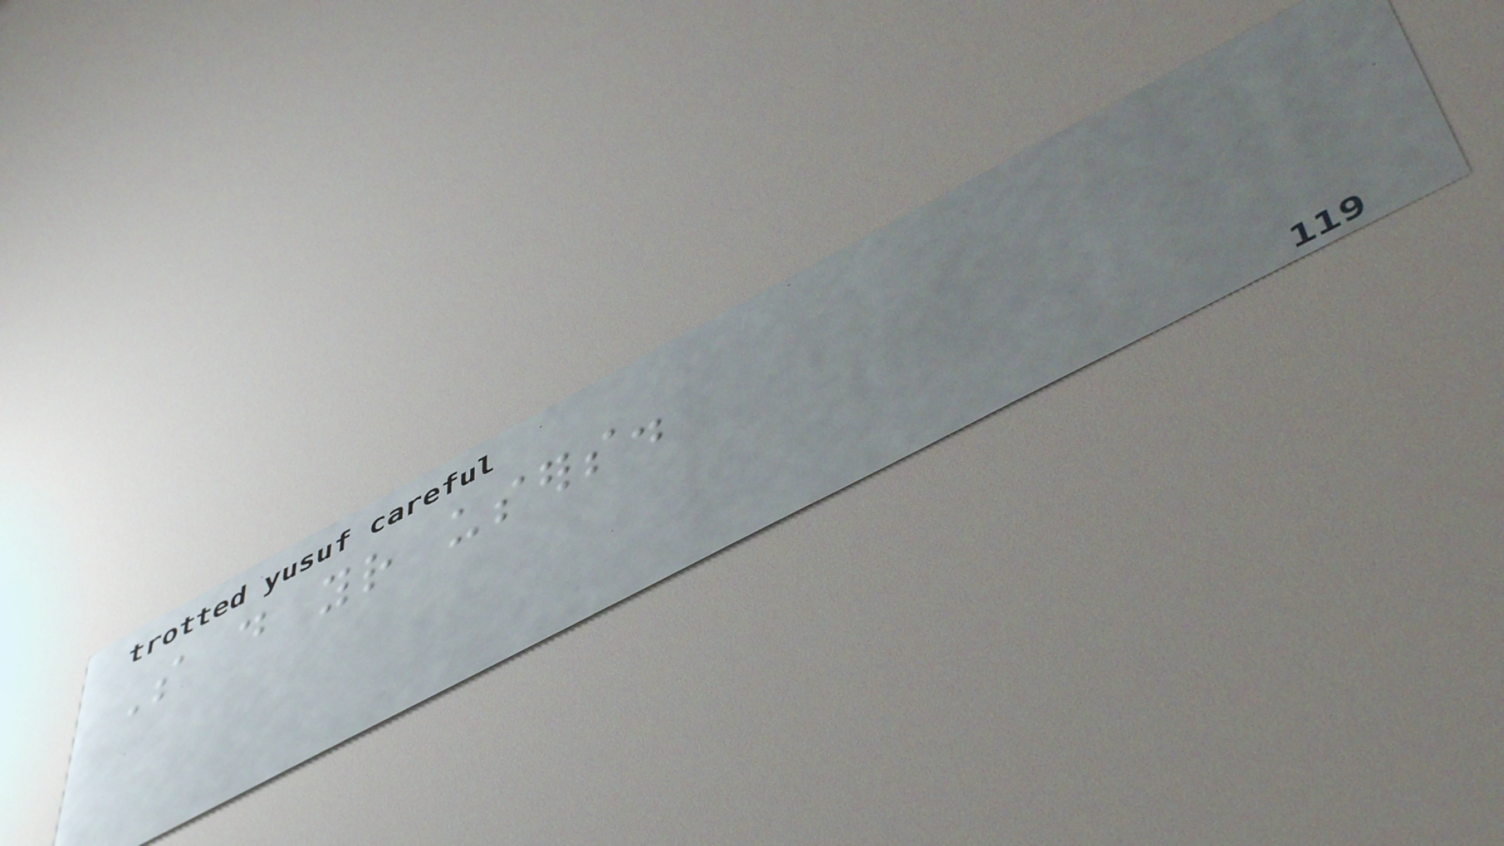So do your users.
